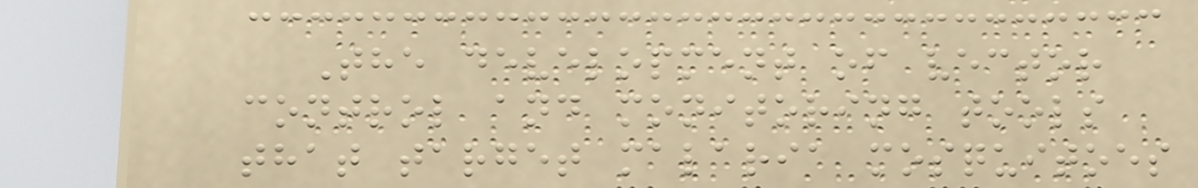The development of vector
control and monitoring tools
that target malaria mosquitoes
